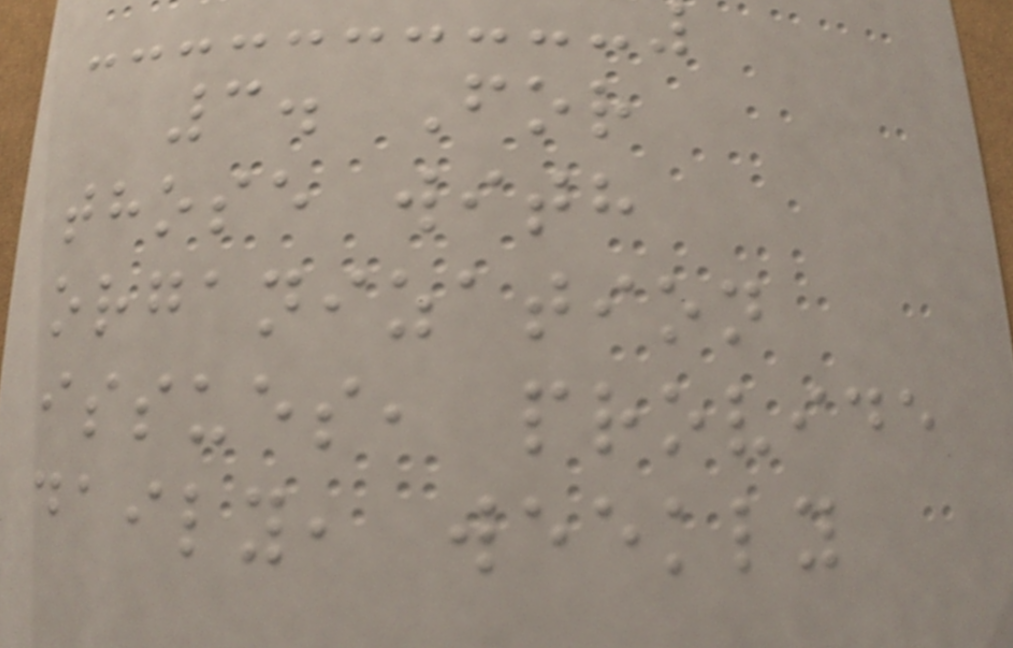3. For
those with
organization
issues, provide
daily, weekly
